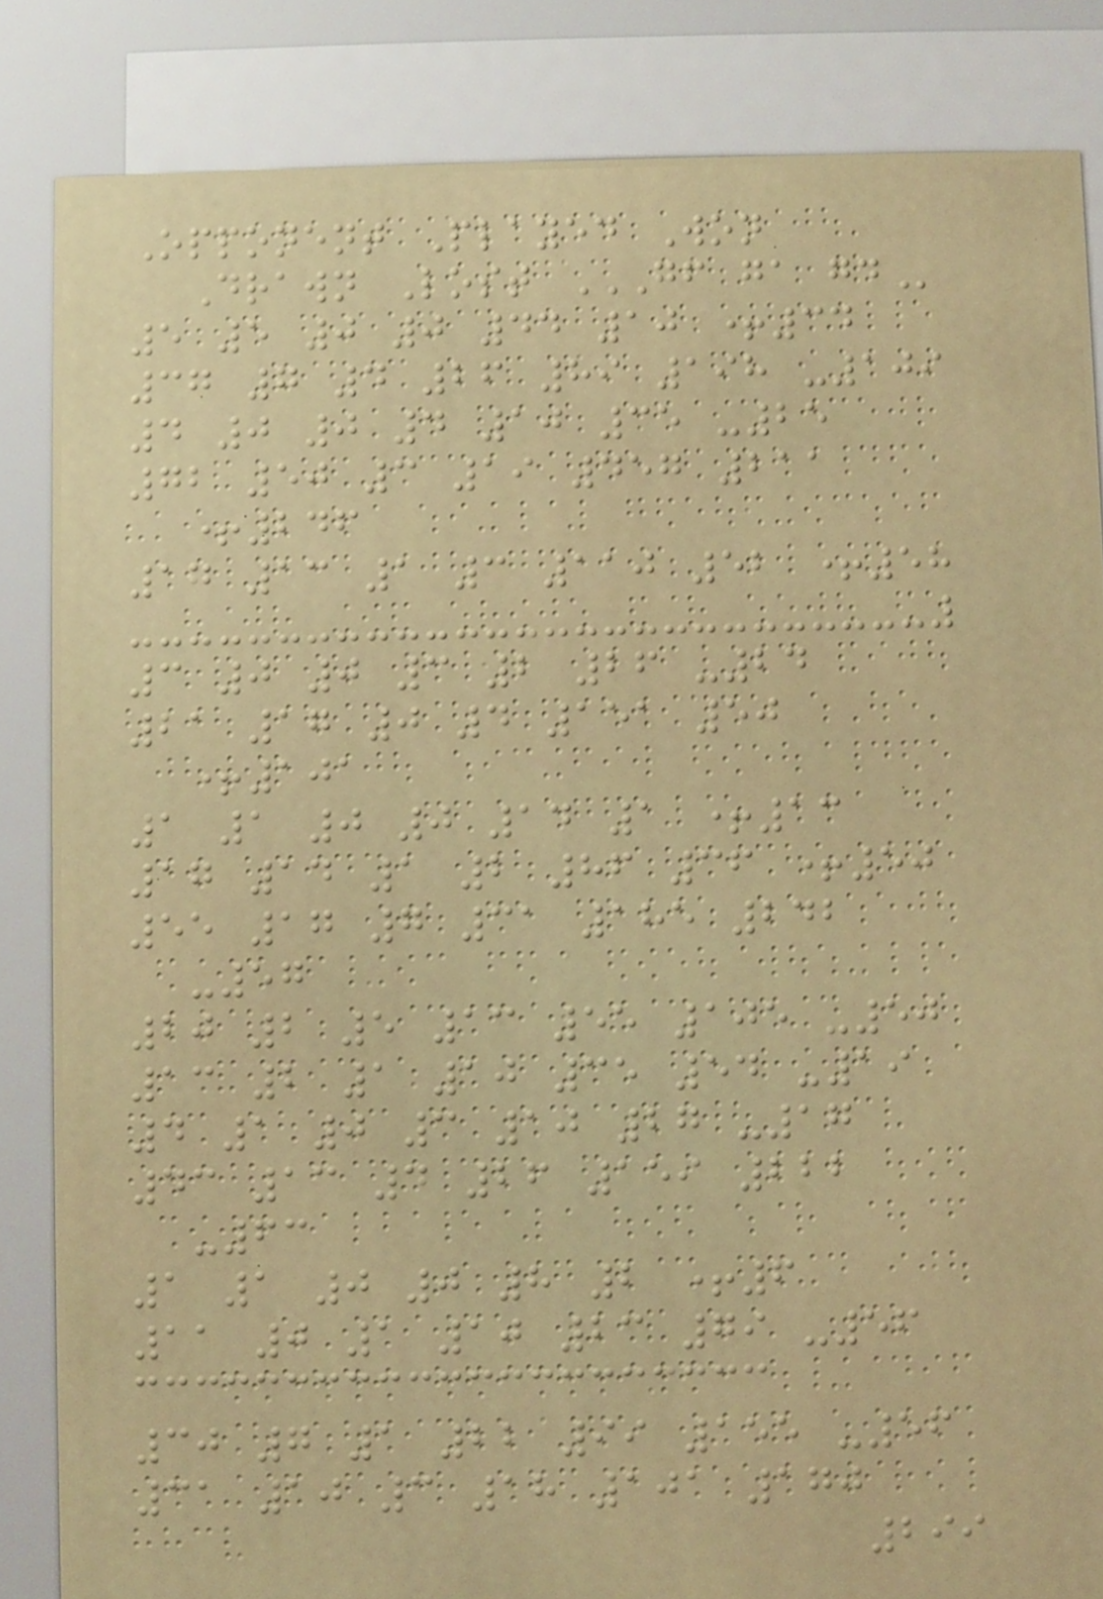Opponent Played Won
Drawn Lost GF GA GD
5 5 0 0 44 10 +34
37 7 4 26 89 198 -109
4 0 0 4 10 35 -25
72 50 3 19 457 211
+246
17 13 1 3 110 52 +58
3 0 0 3 2 26 -24
21 17 0 4 151 50
+101
1 1 0 0 14 1 +13
17 14 1 2 86 36 +50
55 17 7 31 185 242
-57
20 2 5 13 55 105 -50
13 2 1 10 35 54 -19
4 1 0 3 10 27 -17
43 13 4 26 159 222
-63
1 1 0 0 8 2 +6
11 0 1 10 23 79 -56
30 7 1 22 99 155 -56
31 10 3 18 101 170
299
